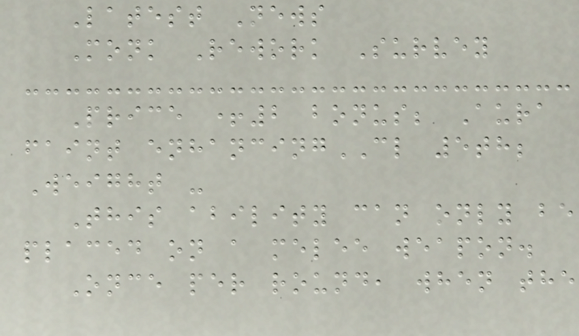Latest News
Monk Rework Survey
Price +2 bonus; Aura
faint enhancingCL 5th;
Weight -
This ability can only be
placed on a melee weapon.
Once per round, when the
